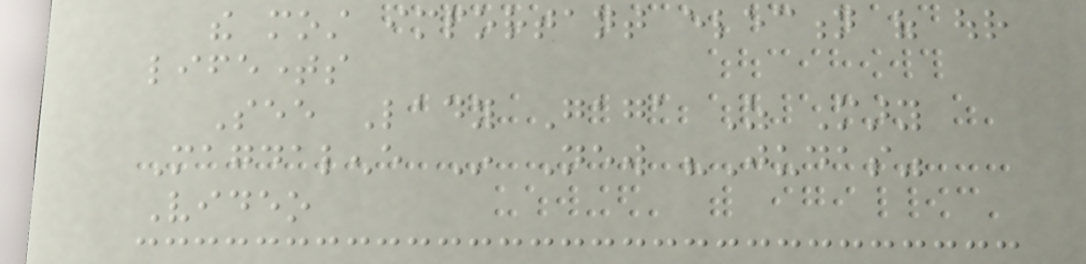the most important election of our
lifetimes
See Lady Gaga As Mary
Magdalene In New "Judas"
Video
